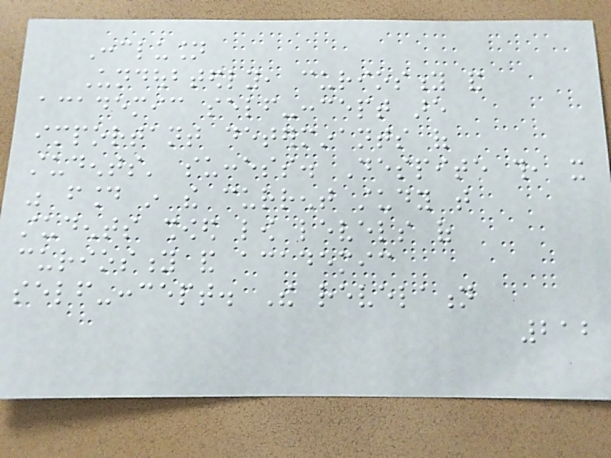Conclusion
Undoubtedly, curiosity and
academic self-concept are
important determinants of
students' success. Despite this, it
was found in the current study that
students showed low levels of
curiosity and academic
self-concept. The revelation
212
